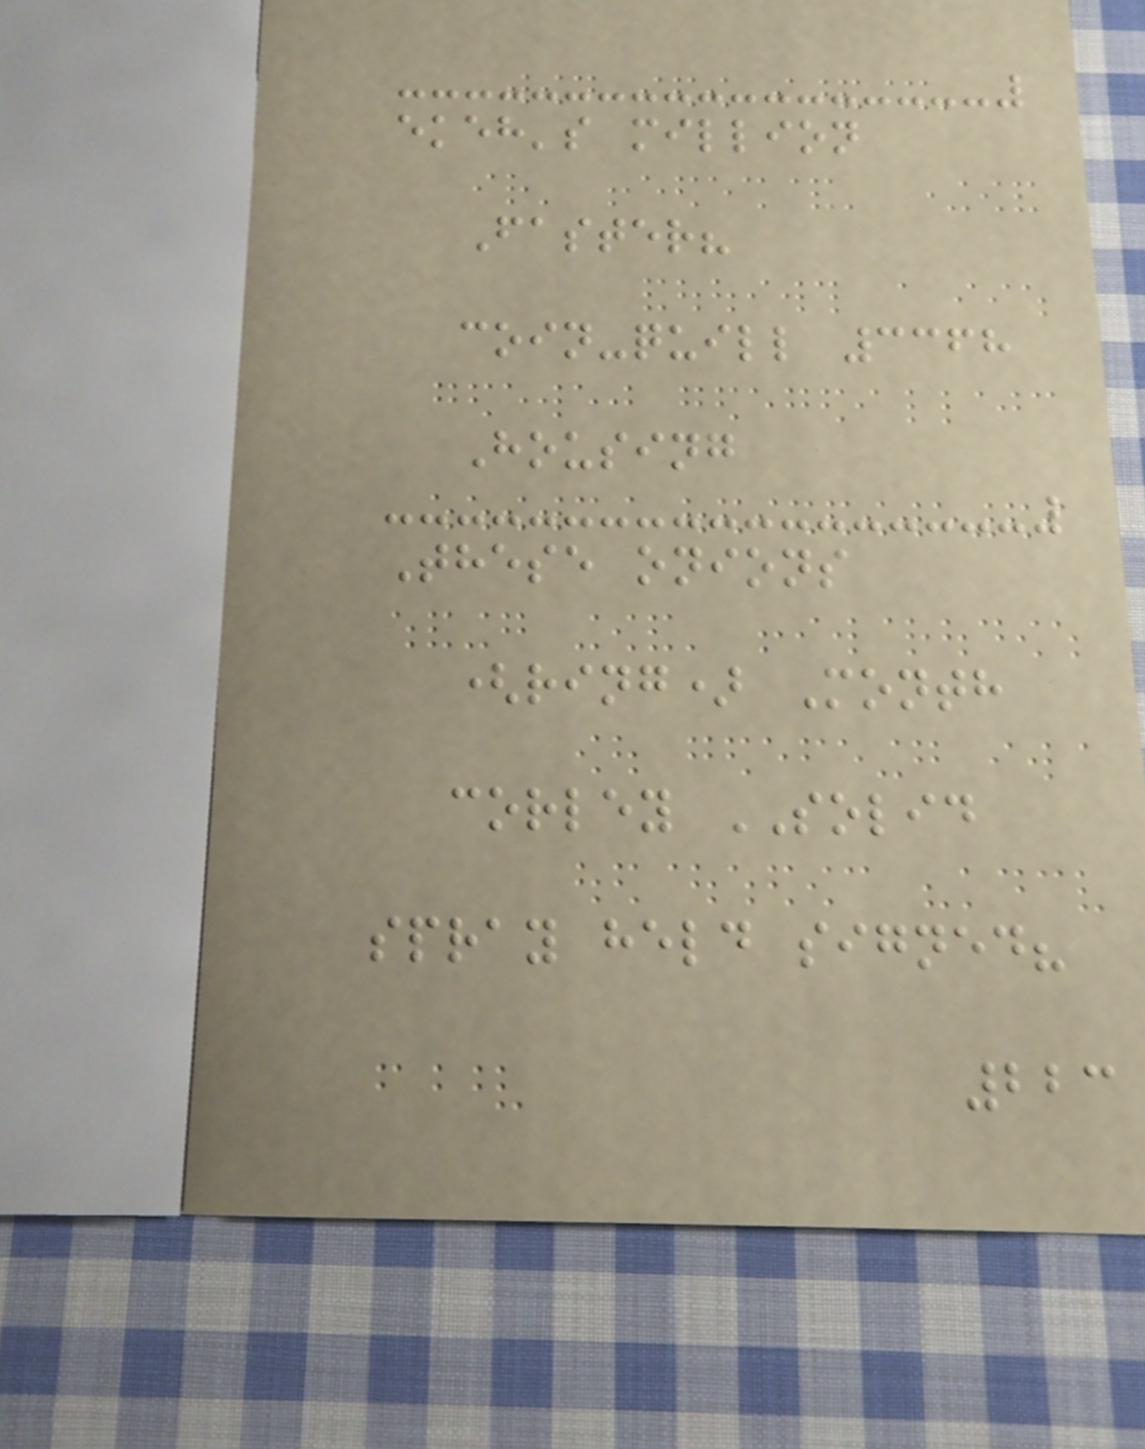ekeh's million
Faster?
coin-quill 3368
Housing
These onions
(ring) Month
corley SOLID
spray held signed?
223
